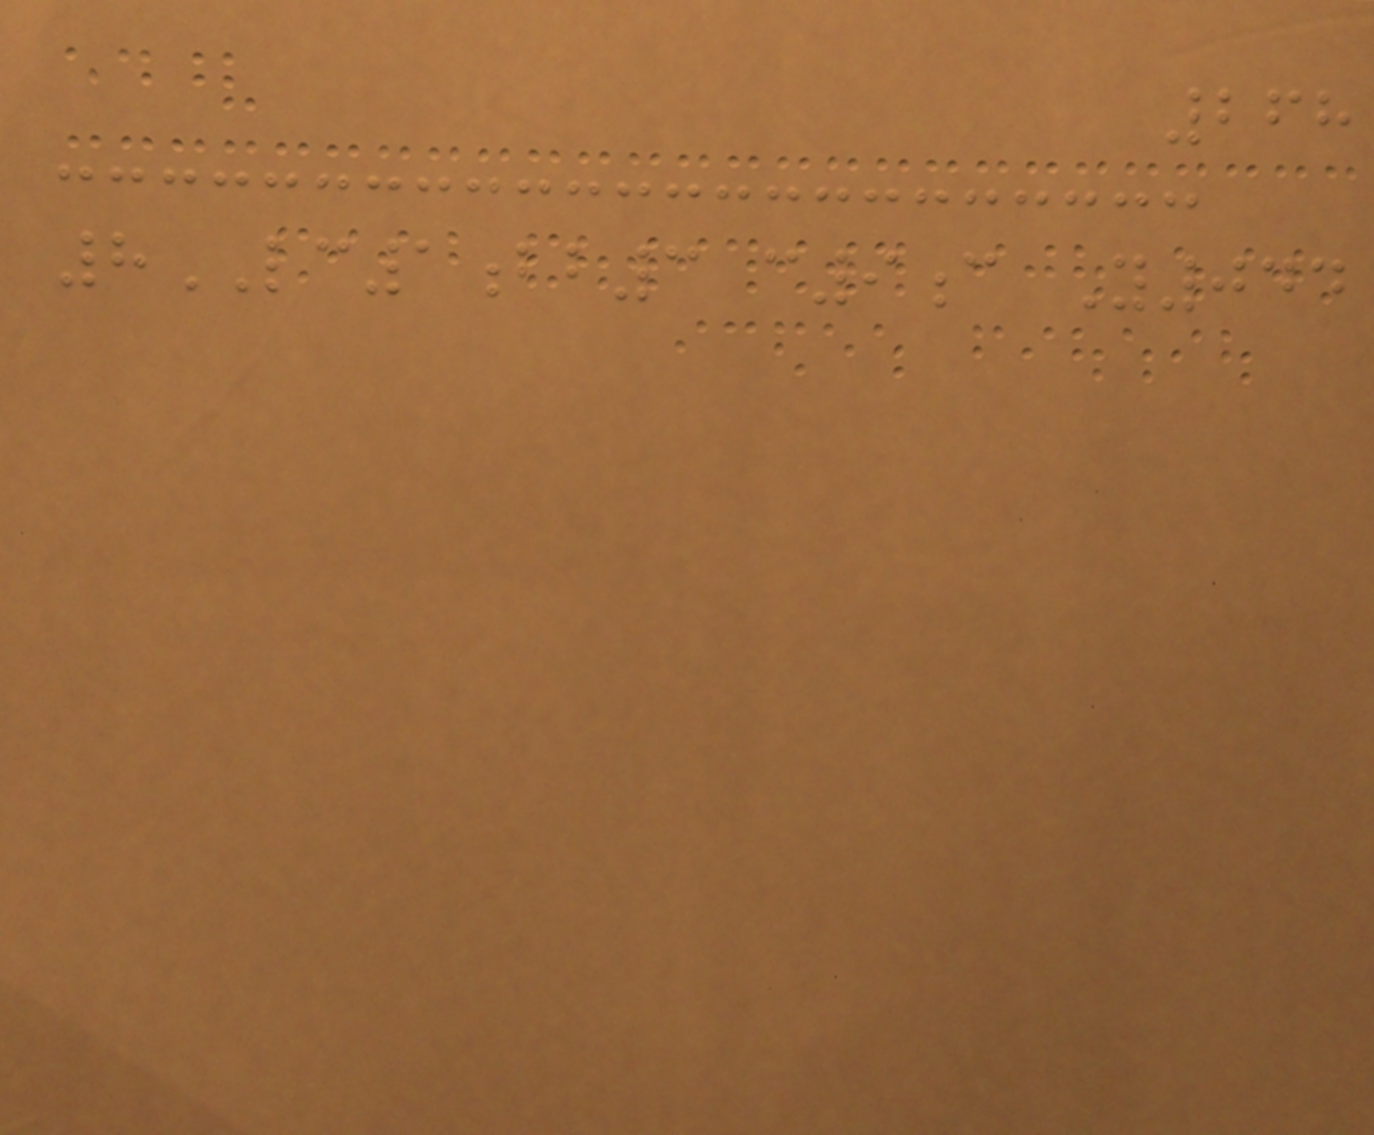268
8LC1bb3 c9c Y044
